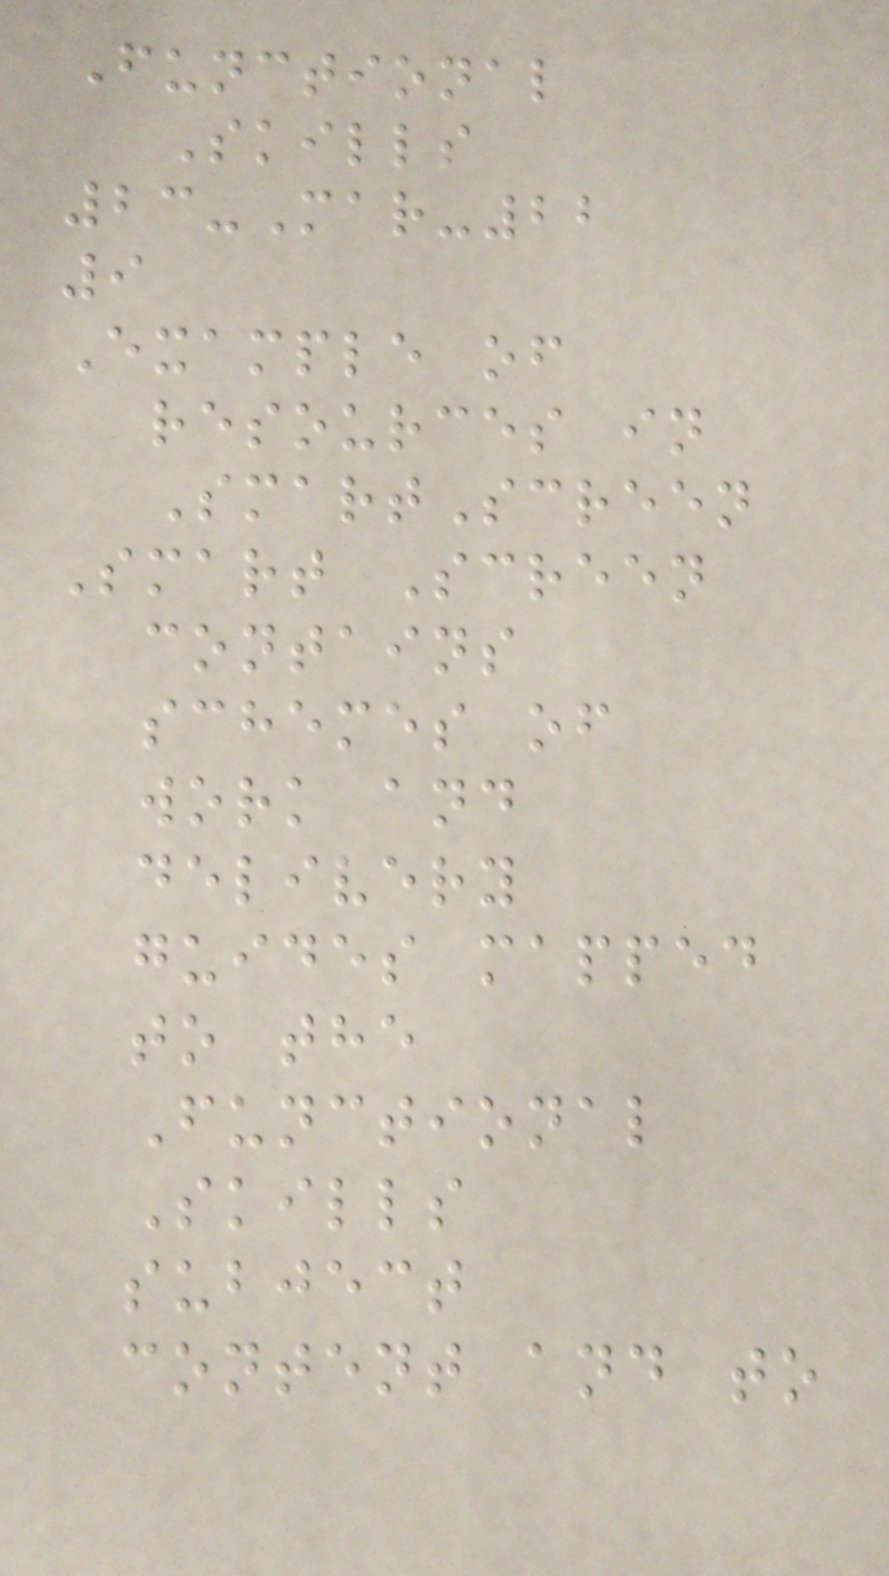Functional
Skills
23-Mar-22
9
Example of
resources in
SmartScreen
Smart Screen
contains
schemes of
work and
delivery
guides mapped
to the
Functional
Skills
subject
content and to
